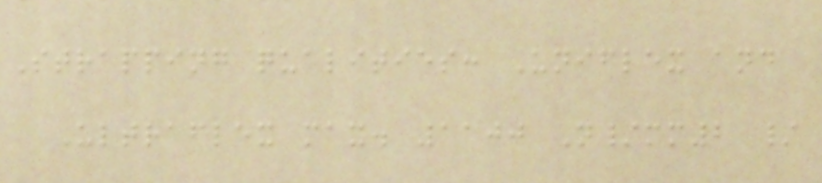Strapping qualities: Uniflex and
Ultraflex max. 1100 N/mm2 /
